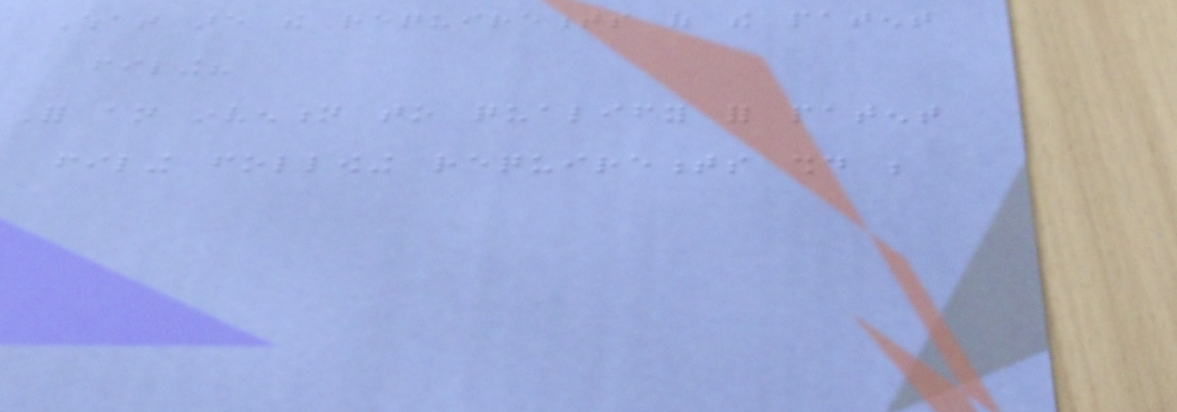What are the requirements of the patent
filing?
For an invention to qualify for patent
filing following requirements should be
